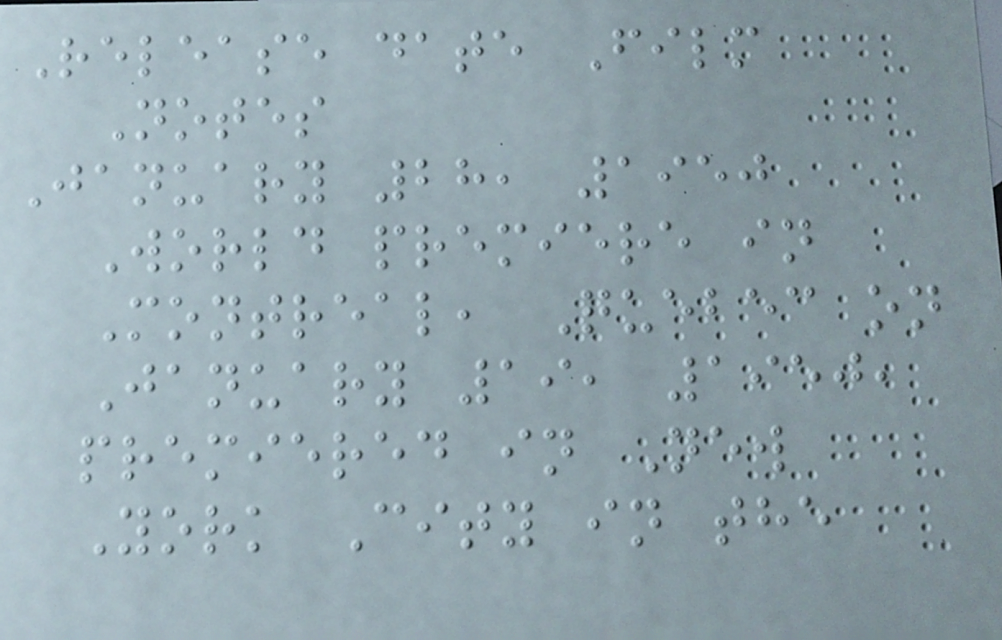Release date Film
Notes
January 28, 1950
World premiere in
Montreal, Quebec on
January 19, 1950,
premiered in New
York City in the
